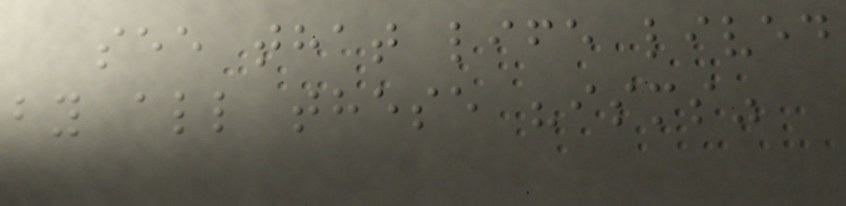see that life lived
by all these "isms"
